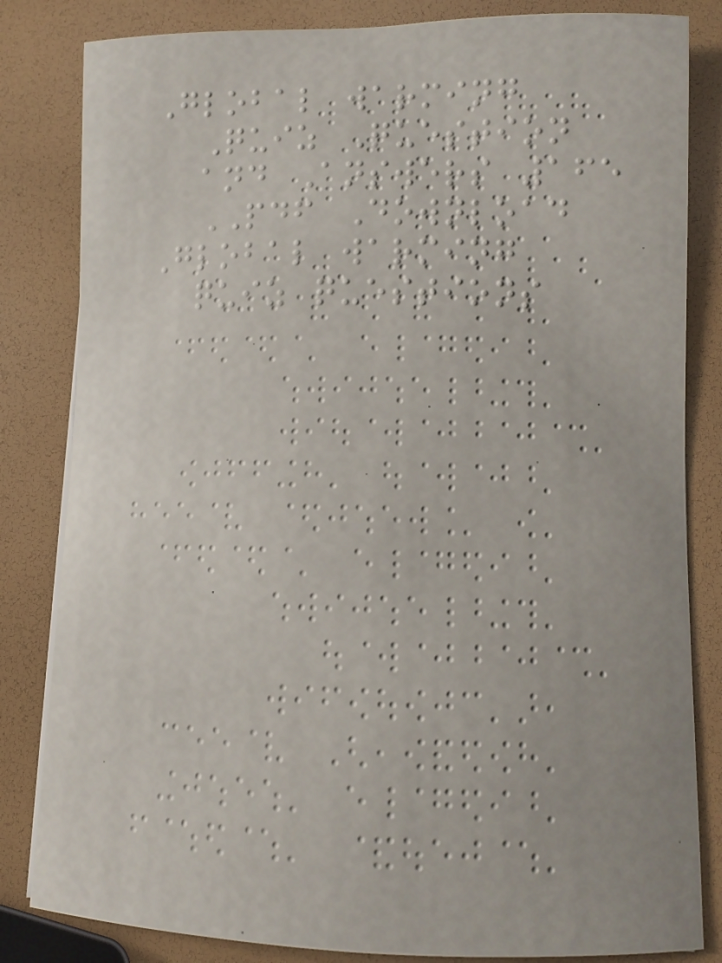Global warming
Quiz Question
and Answers 165
PDF Download
Global warming
quiz questions
